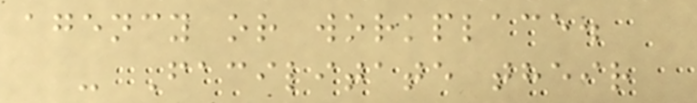agency or workplace.
- Facilitate their
